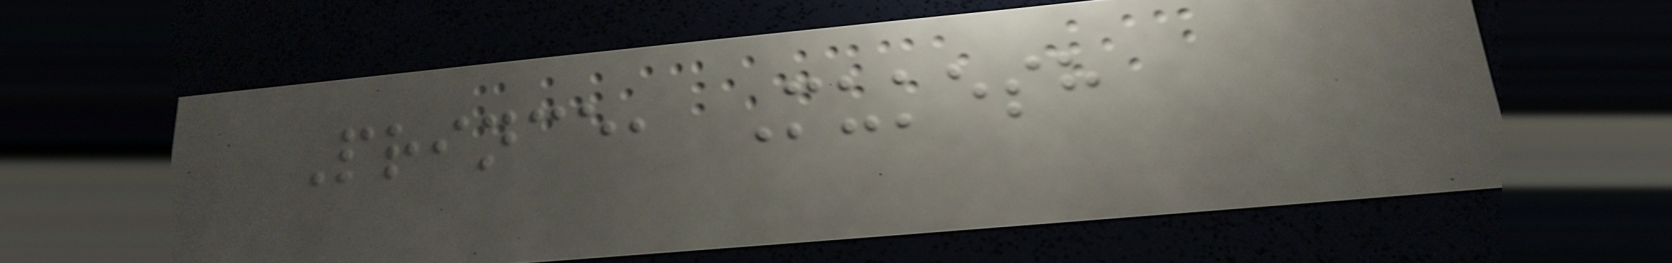Prince, Mukesh
